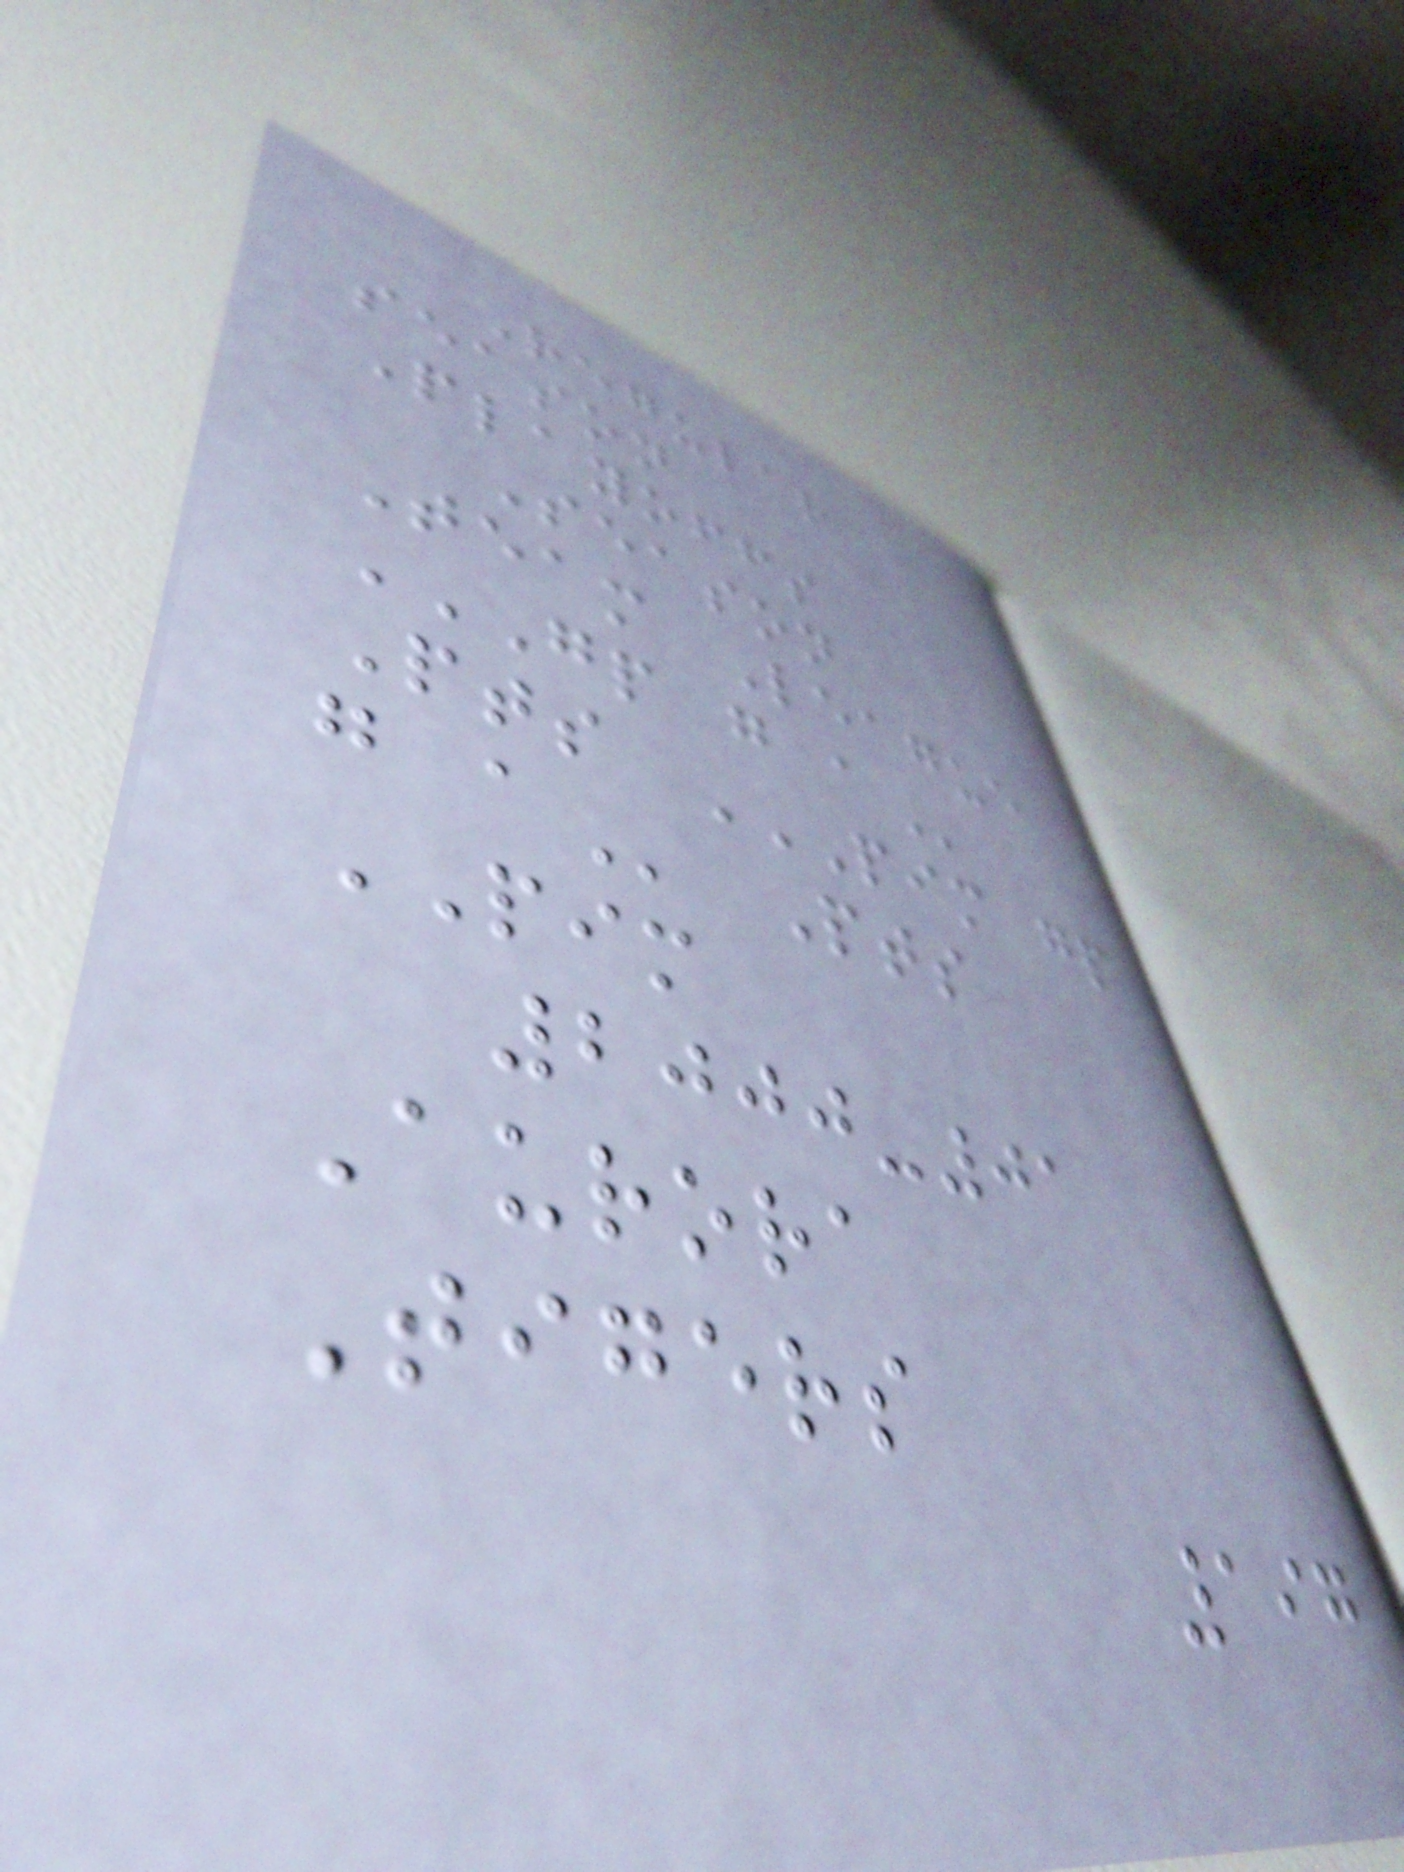Regular
season
Playoffs
Season
Team League
GP G A
Pts PIM GP
G A Pts
PIM
2000-01
Aurora
Tigers
197
